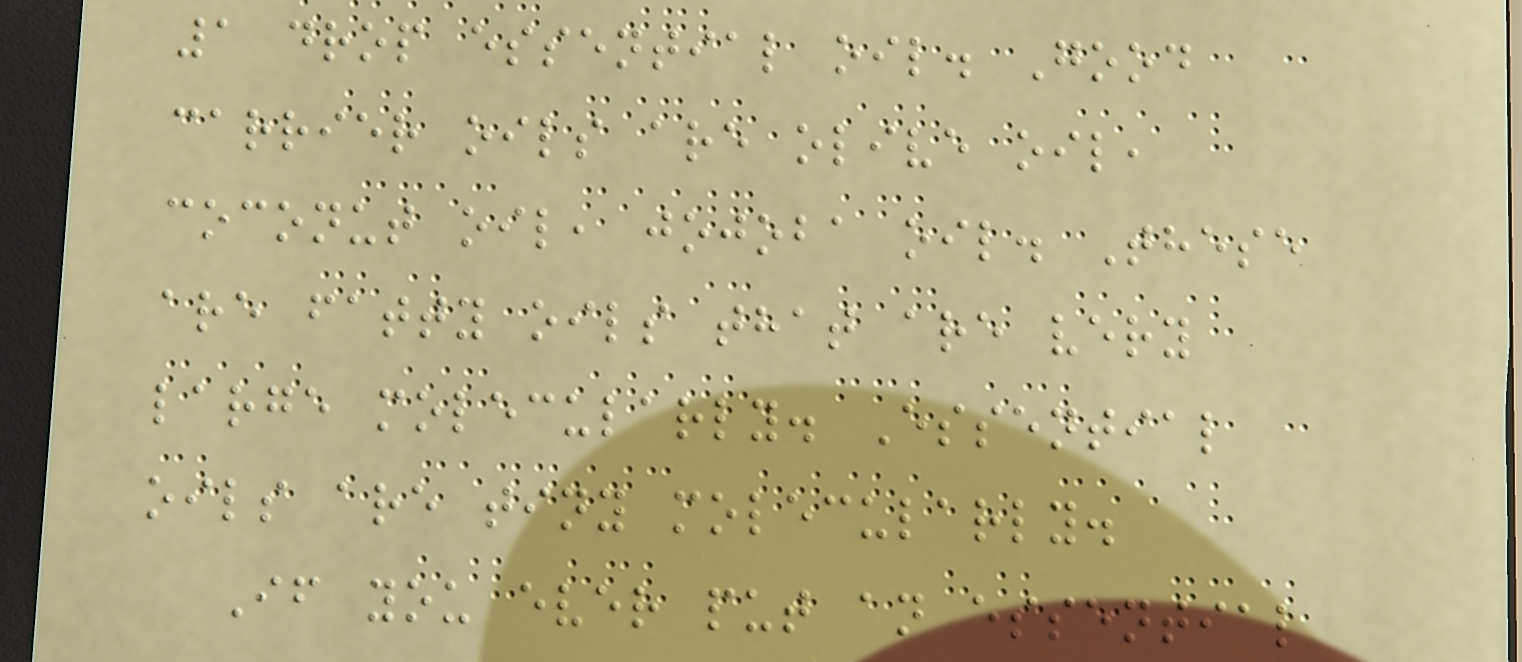1 drop essential oil. Good
carrier oils are olive oil,
coconut oil, jojoba oil. These
are fatty oils that are very
large molecularly. Essential
oils are tiny molecularly.
If you ever put an essential
